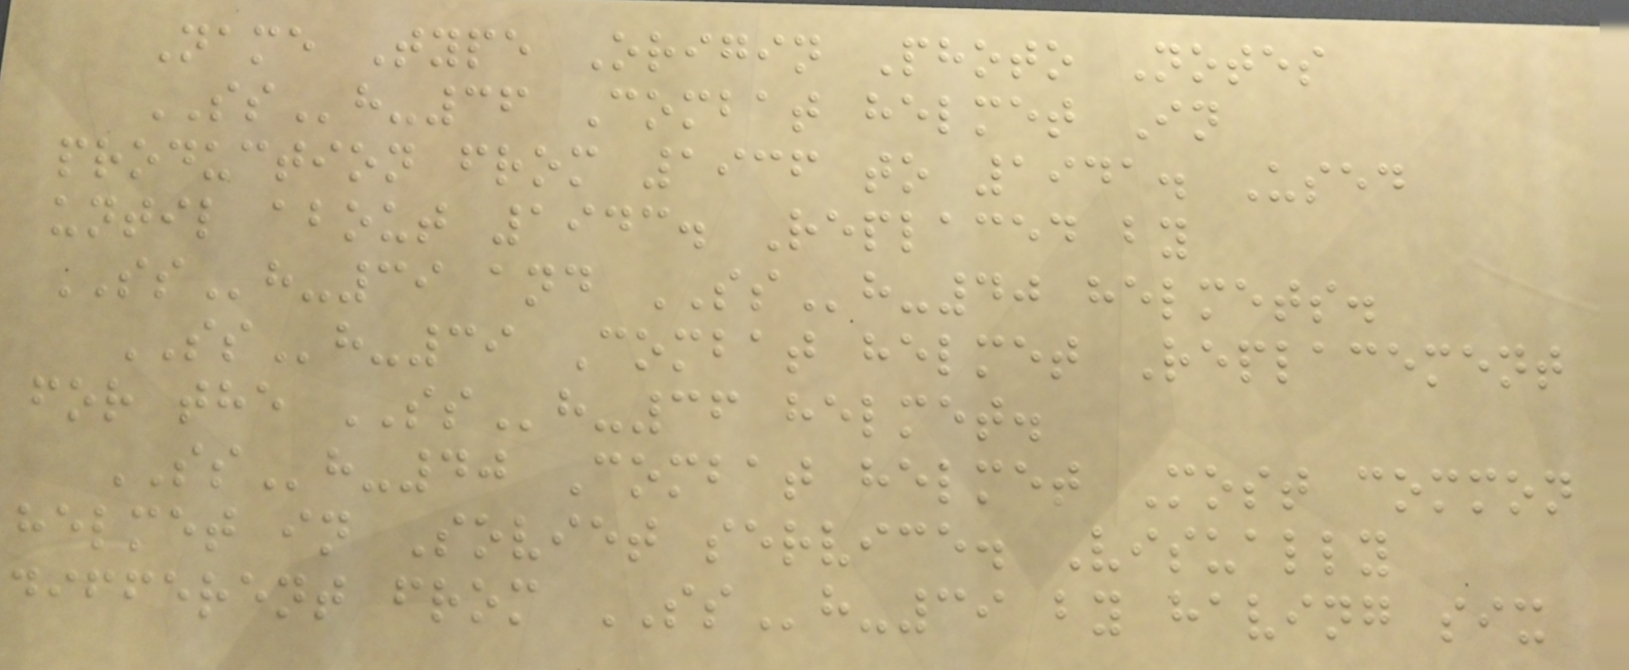Name Type Origin Photo Notes
SSh-36 Combat helmet In
production from 1936 to 1941. Used
until about 1943. Replaced by
SSh-39 and SSh-40 helmets.
SSh-39 Combat helmet Replacement
for the SSh-36 helmet.
SSh-40 Combat helmet Most common
helmet in Soviet service. Visually
different from SSh-39 by having six
